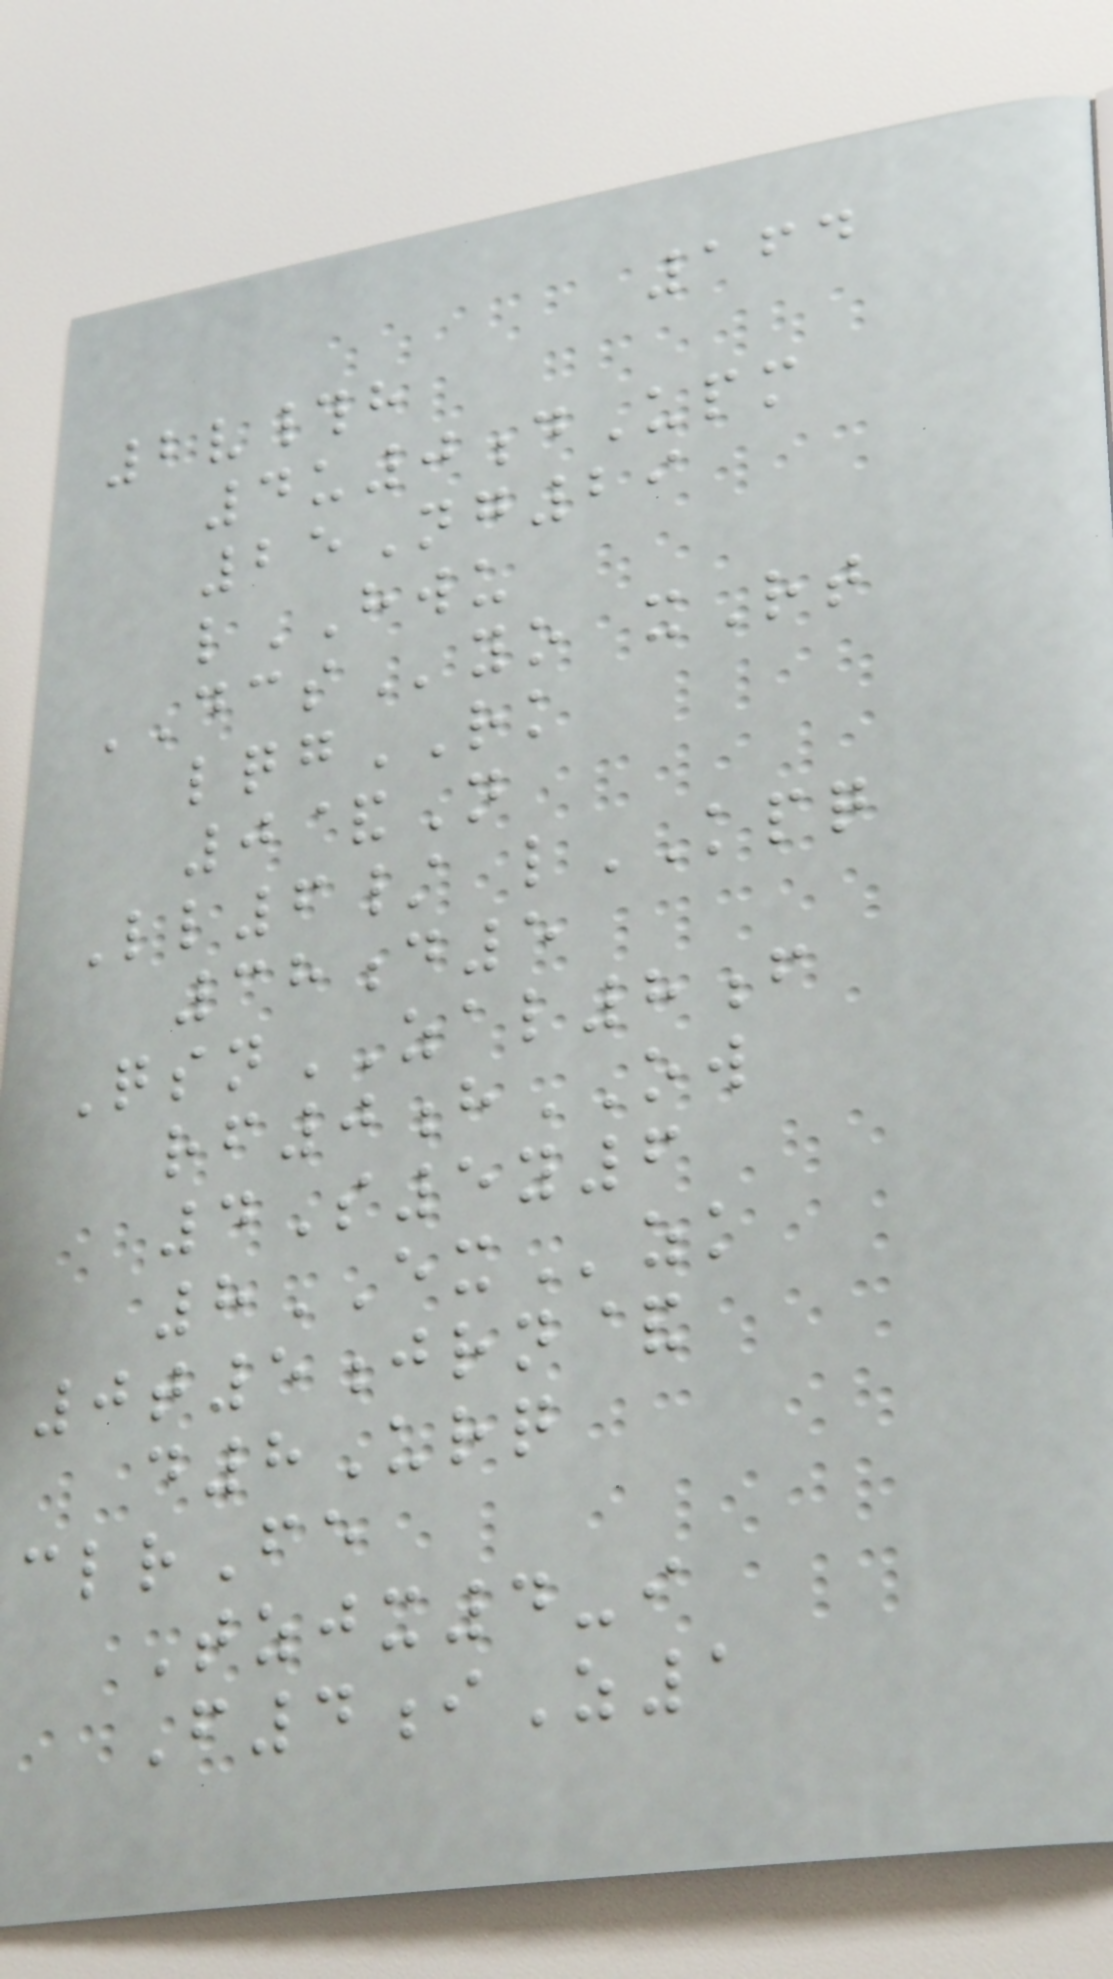164
2v#h
4u0dUpm
25Ng29
lHWU
DCSyo xRt
lqgRK
0&N
Ll6/ lKPQ
38d5
QsnZAL8f
rf0hOW
4S5y6
8EXzk
0t5jrn&
d8Urq
clrFe
Tzjx4-i
F4iZ1
